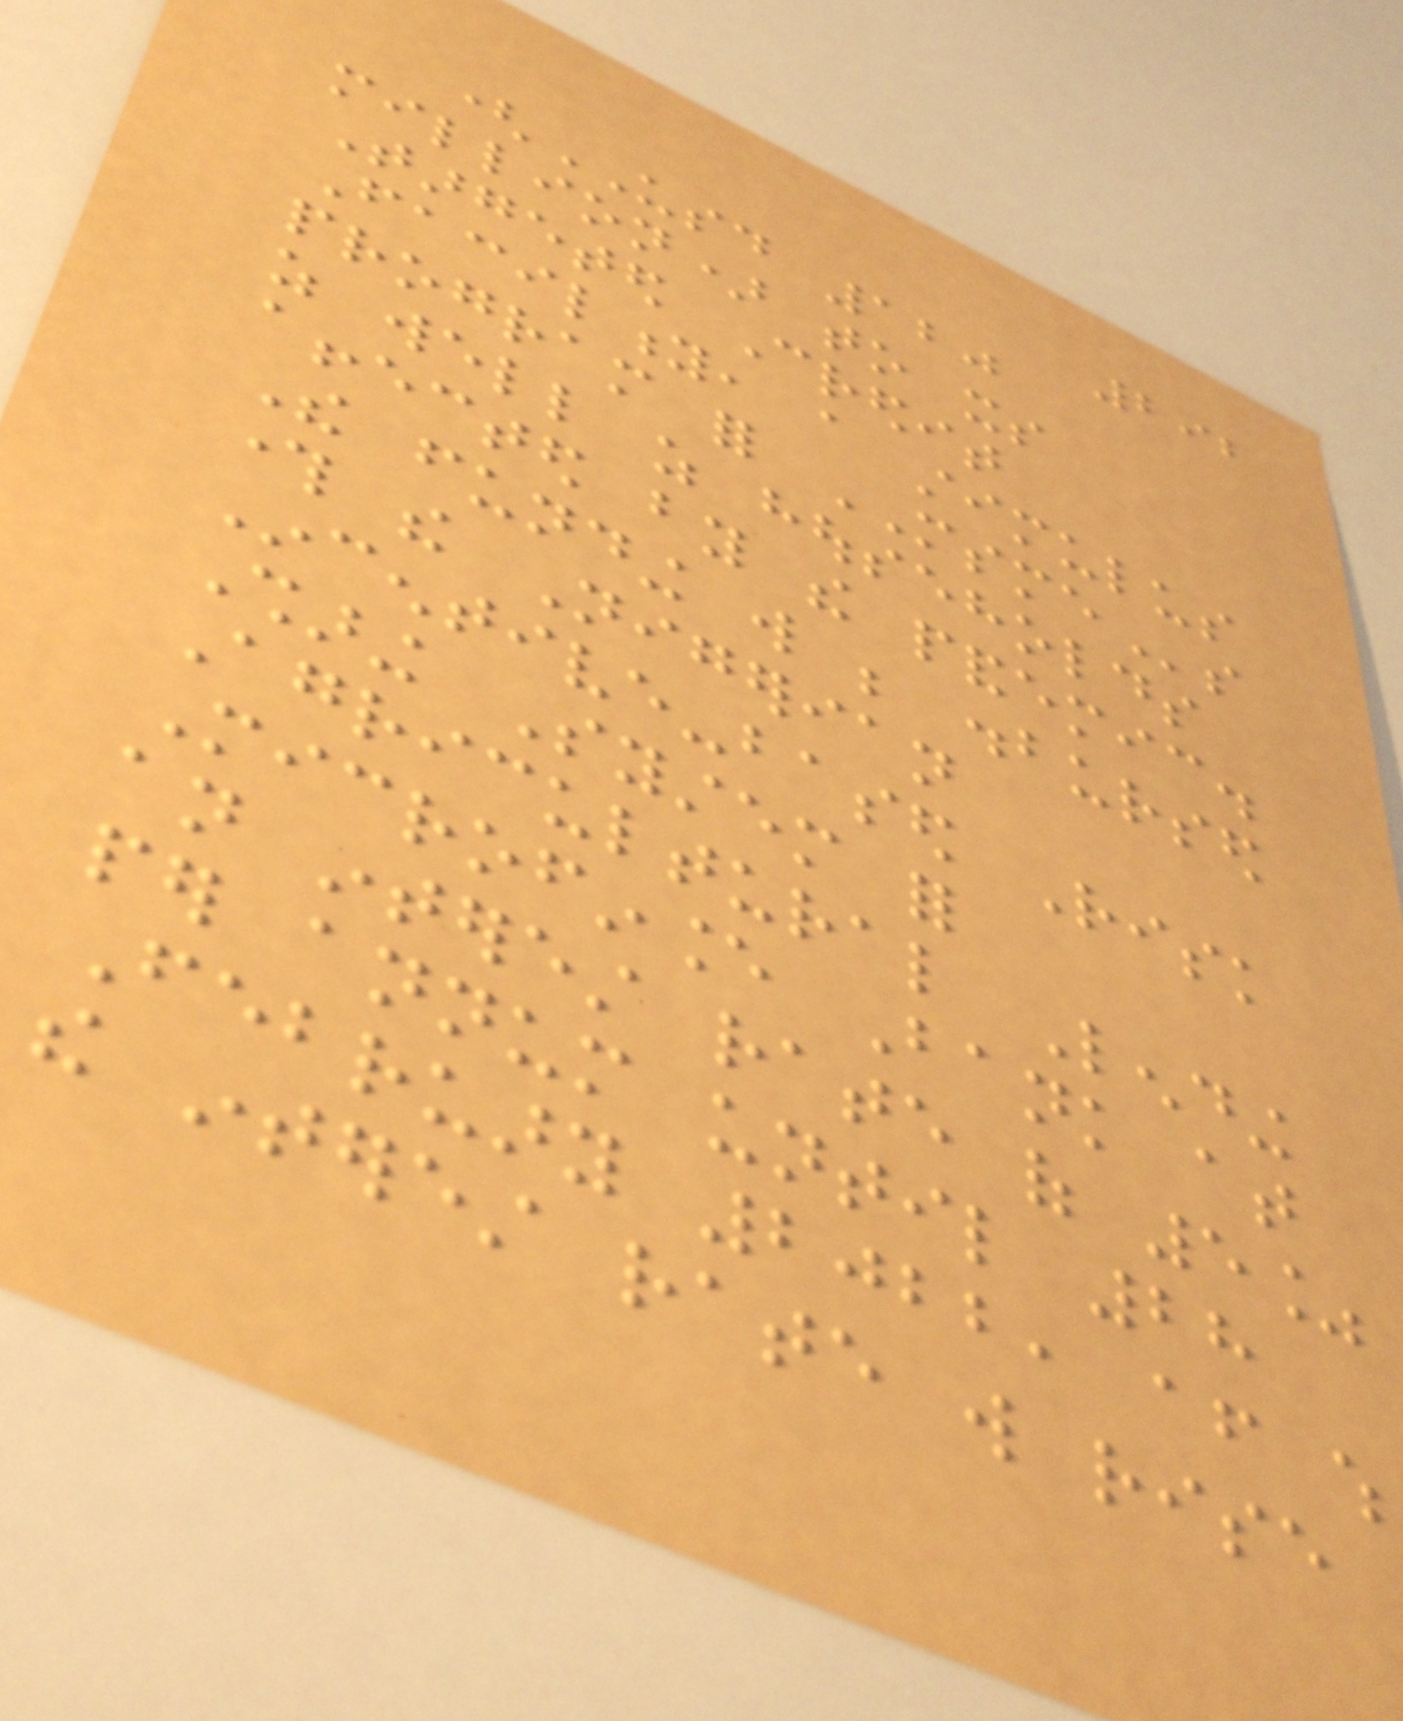292
(USD 120
million) to its
Targeted Credit
Facility, a stimulus
program for MSMEs
as well as households
affected by the pandemic.
The funding will be disbursed
through the Nigerian
Incentive-based Risk
Sharing System for
Agricultural Lending
Microfinance Bank at
an interest rate of 5%
per annum until 28
February 2022, after which
the interest rate will rise
